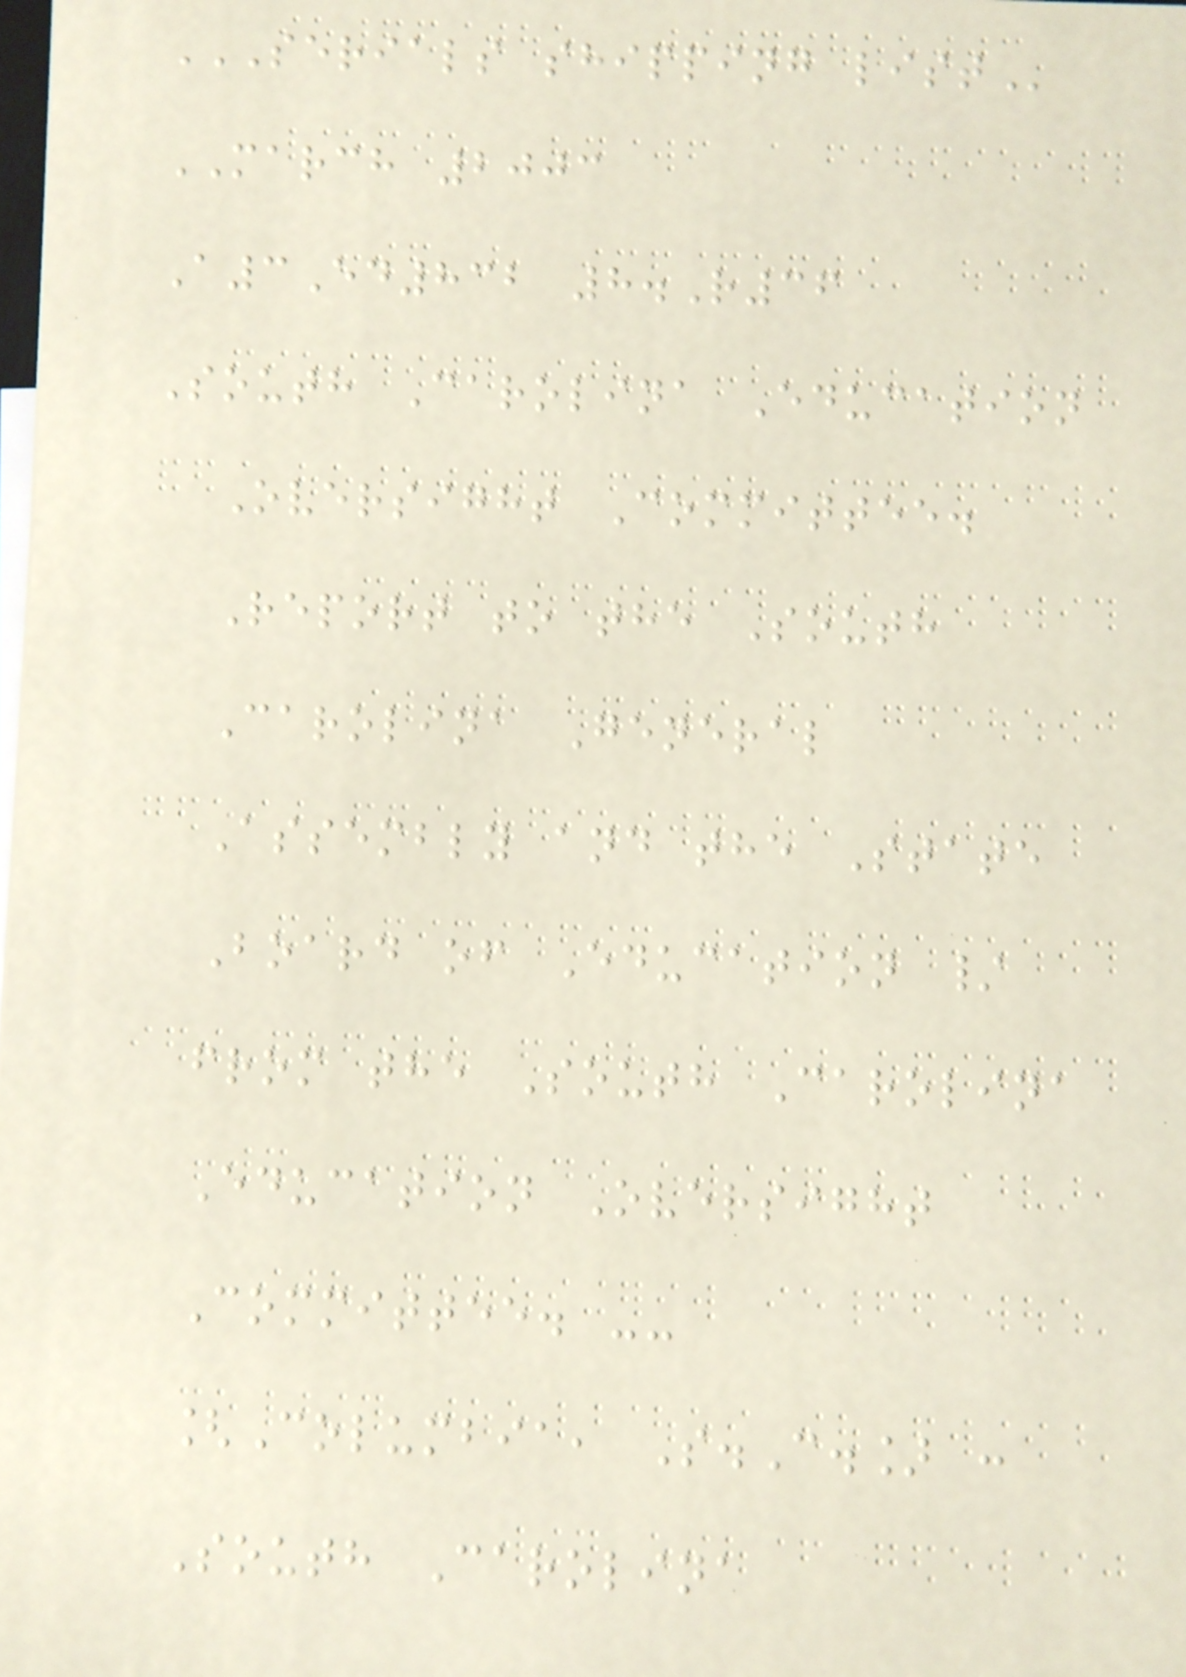SERIALS SHIPPING LIST
MARCH 2003
A3Ed832 8.R36
South Carolina Education
Oversight Committee.
Report to the South
Carolina General
Assembly and the State
Board of Education /
from the South Carolina
Education Oversight
Committee. --
[Columbia, S.C.] :
South Carolina
